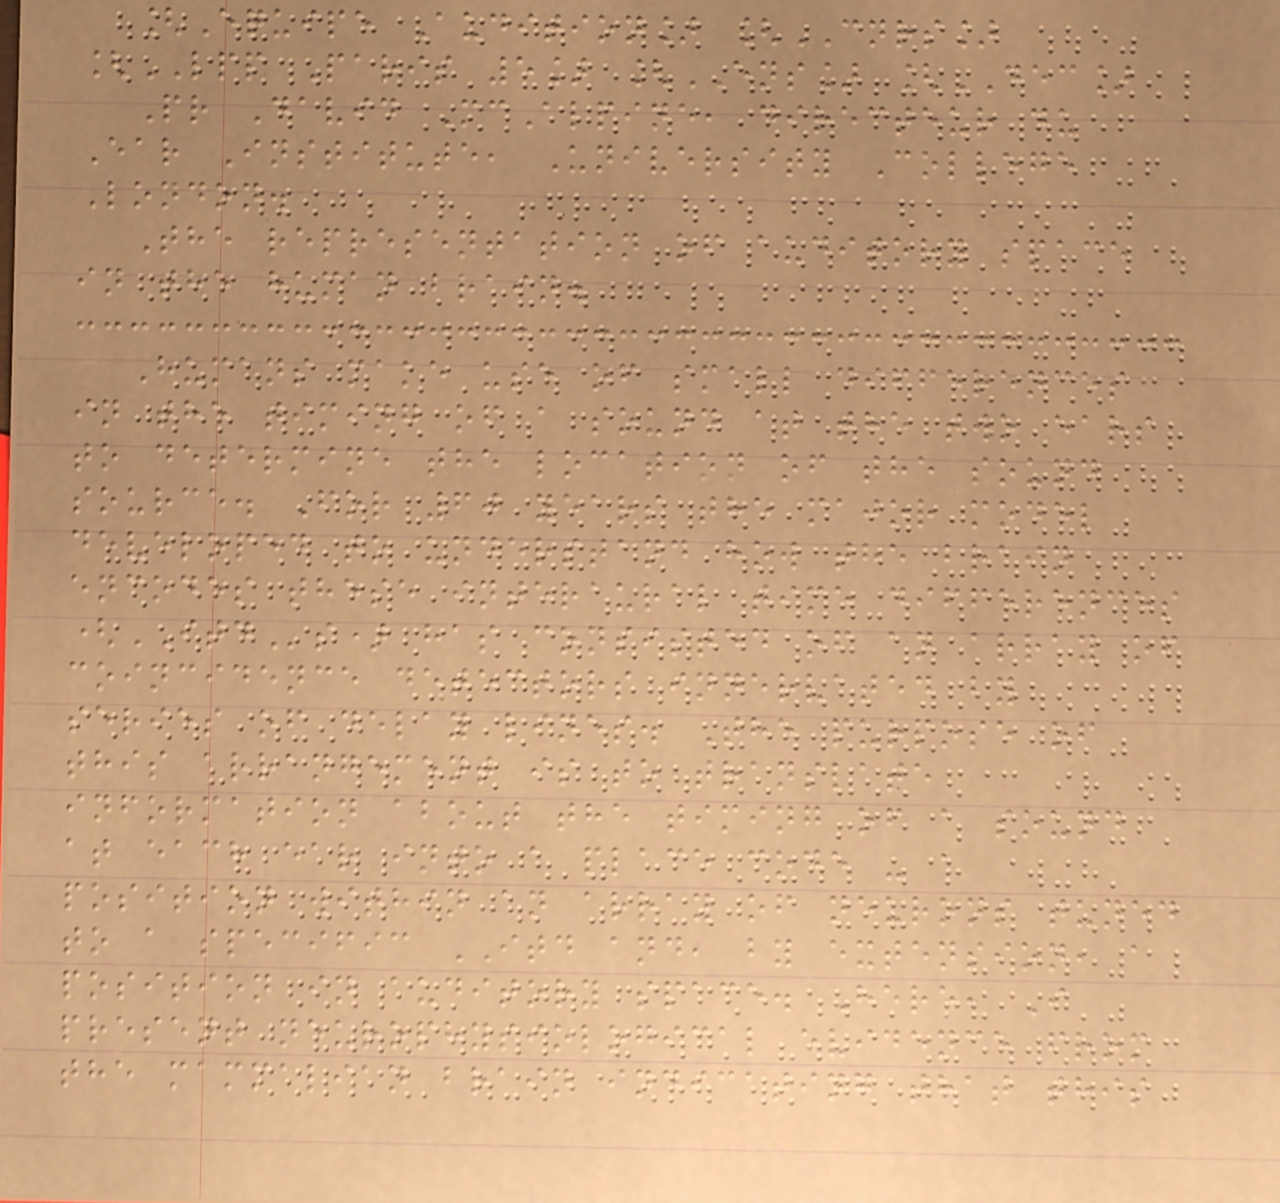[Equipe Audition] [CNRS]
[LPP Paris 5] [ENS] [DEC]
Pr David McAlpine, directeur du
Ear Institute, University College
London.
The representation of auditory space
in the human brain.
Humans make use of small differences
in the timing of a sound at the two ears
to determine the location of the sound
source. For 60 years the major model
developed to understand how the brain
encodes these interaural time differences
(ITDs) has consisted of an array of
coincidence detectors innervated by
series of delay lines. The purpose of
this arrangement is to translate
information about the timing of a sound
at each ear into a place code - a
position within an array of neurons tuned
to a specific ITD and, by extension, a
position in auditory space. Here, I
present neurophysiological evidence from
the mammalian brain indicating that this
